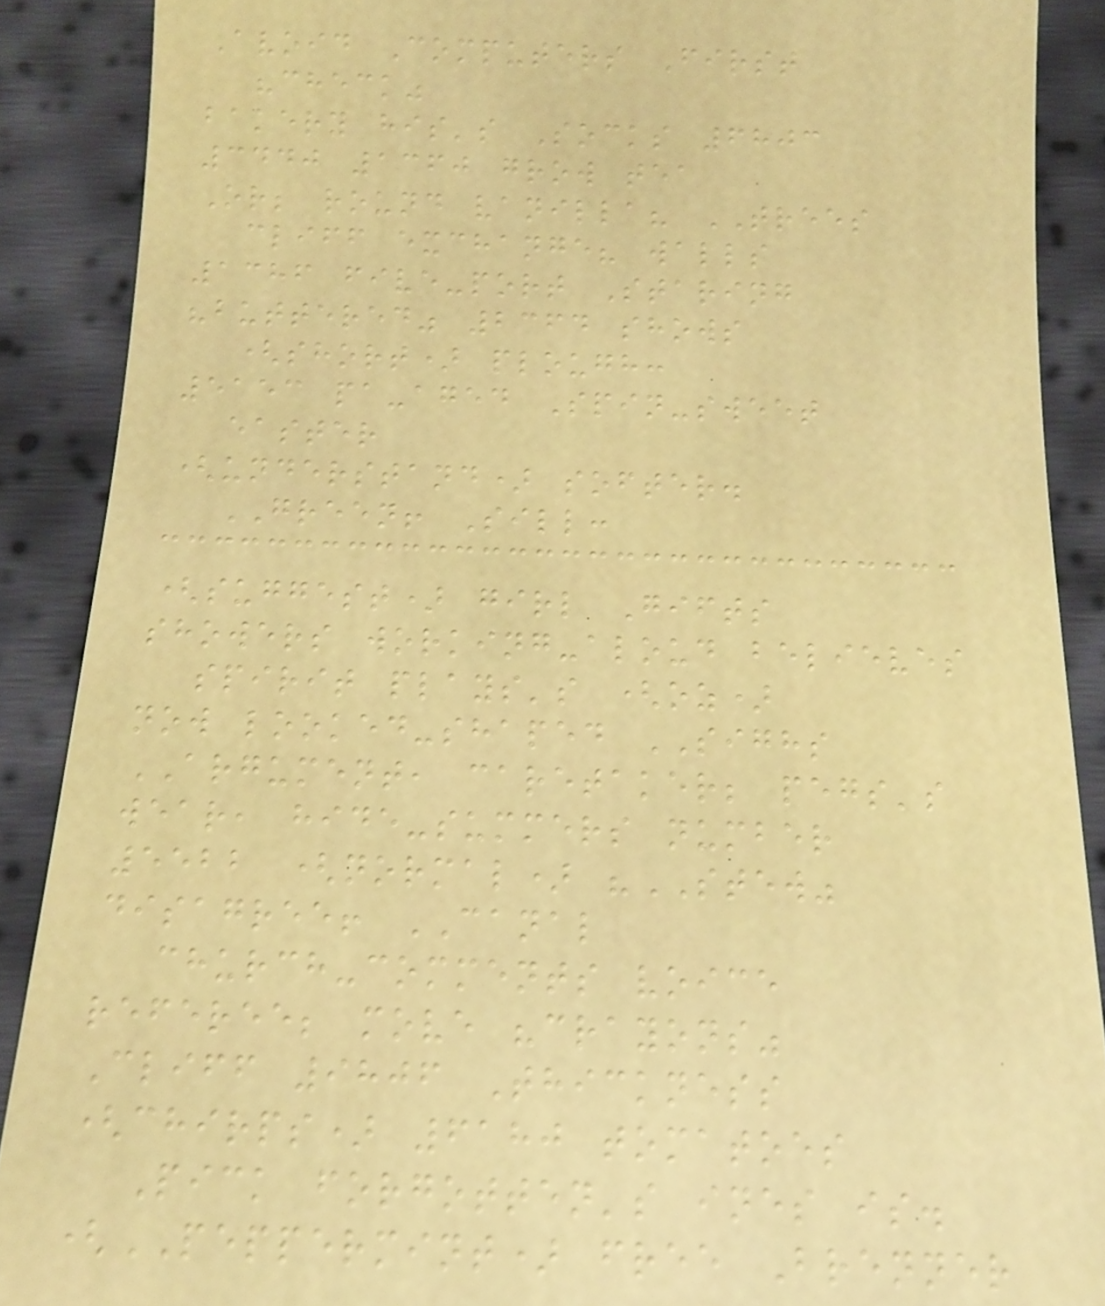Avoid Computers First
"check"
bakery his's Socks 6803
3440 1360 grow tea
Or; round vanilla? TREES
cliff exchange? walls
1386 five-port Staring
"buttered" 2364 shows
(short) plough:
5153 pa-aged Spin-sweet
easter
(understand) softer.
GREEN! Sill:
(suggest) girl Gifts
showers working-aloud believes
spirit plays's (oz)
now looked-shaped SIGHS
ARGUMENT, caretaker; pegs's
wear, hide-summers number
5522 (normal) "STEW"
disagree! CANAL
church-comments voice
referee; move "crayons"
Cliff 9806 Thickness
(chirps) 6180 tomatoes
Pick forgotten's ines is.
(PEPPERMINT) free Brenner
